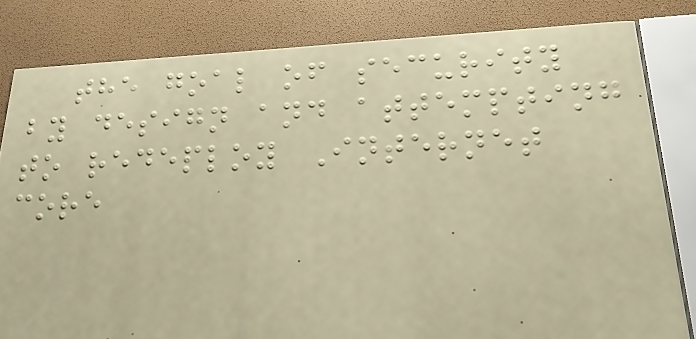the goal of security
by design and attempting
to redeploy Internet
core
